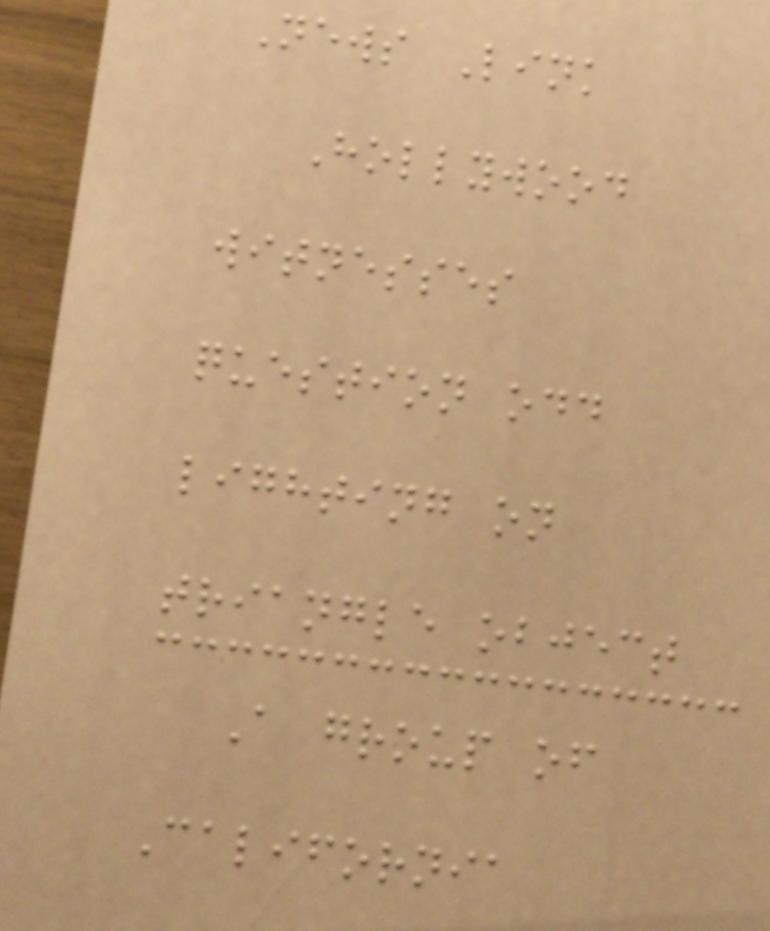News Link
Hollywood
witnesses
question odd
lighting on
triangle object
A group of
California
